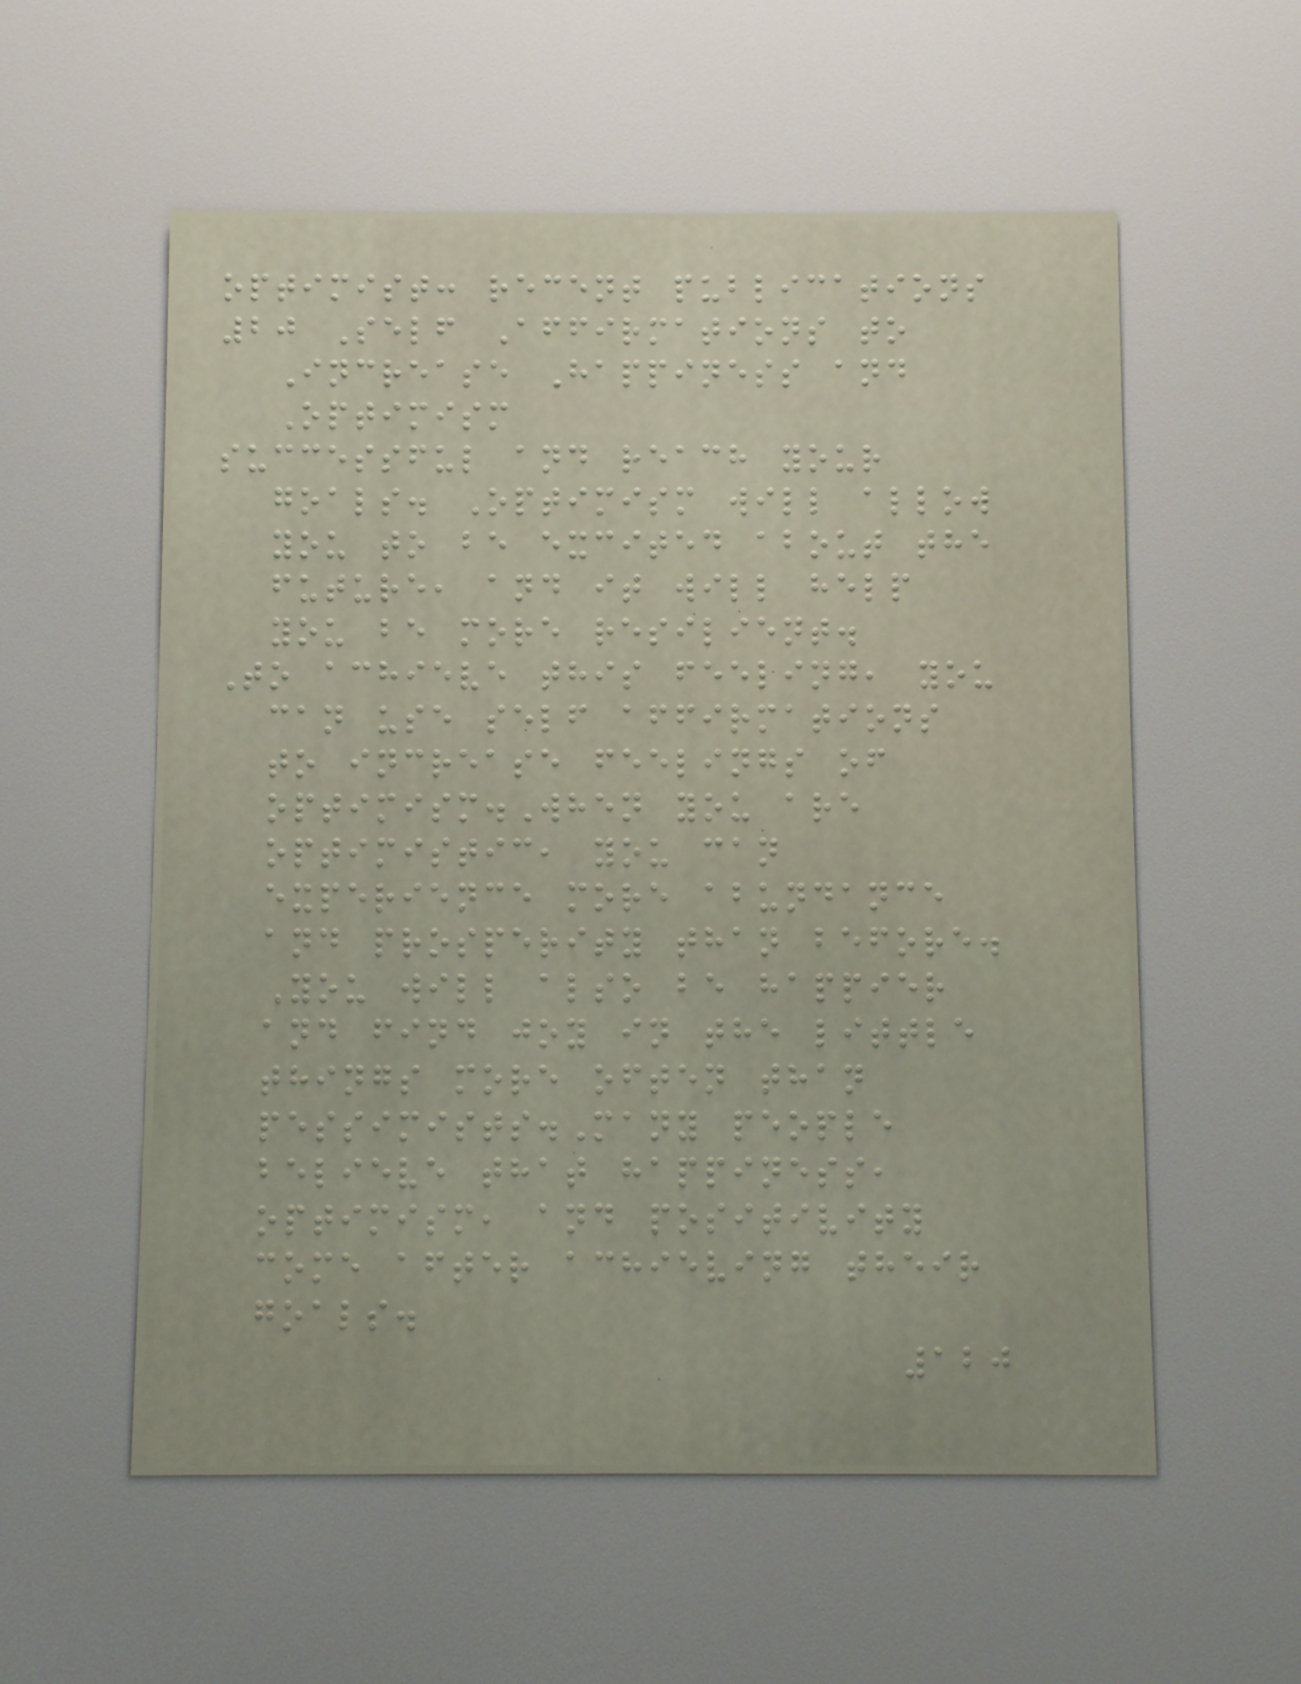optimist: recent publications
20 Self Affirmations to
Increase Happiness and
Optimism
successful and reach your
goals. Optimism will allow
you to be excited about the
future, and it will help
you be more resilient.
To achieve this feeling, you
can use self affirmations
to increase feelings of
optimism.When you are
optimistic, you can
experience more abundance
and prosperity than before.
You will also be happier
and find joy in the little
things more often than
pessimists.Many people
believe that happiness,
optimism, and positivity
come after achieving their
goals.
120
